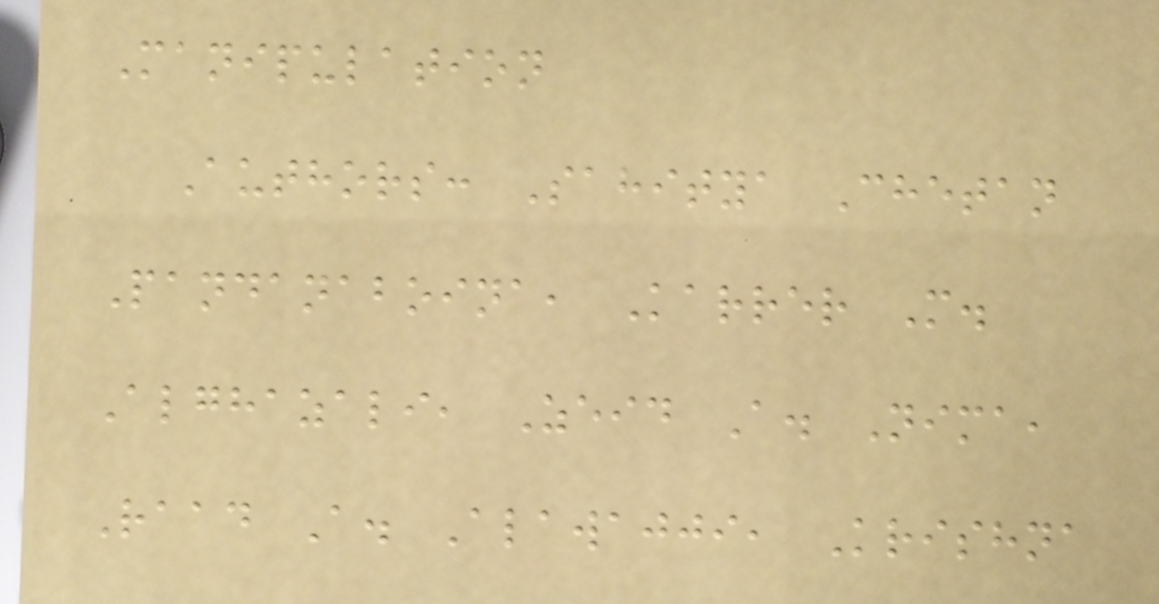Manipulation
Authors: Sahitya Chetan
Pandanaboina, Karrer M.
Alghazali, Zeid A. Nima,
Raad A. Alawajji, Krishna
